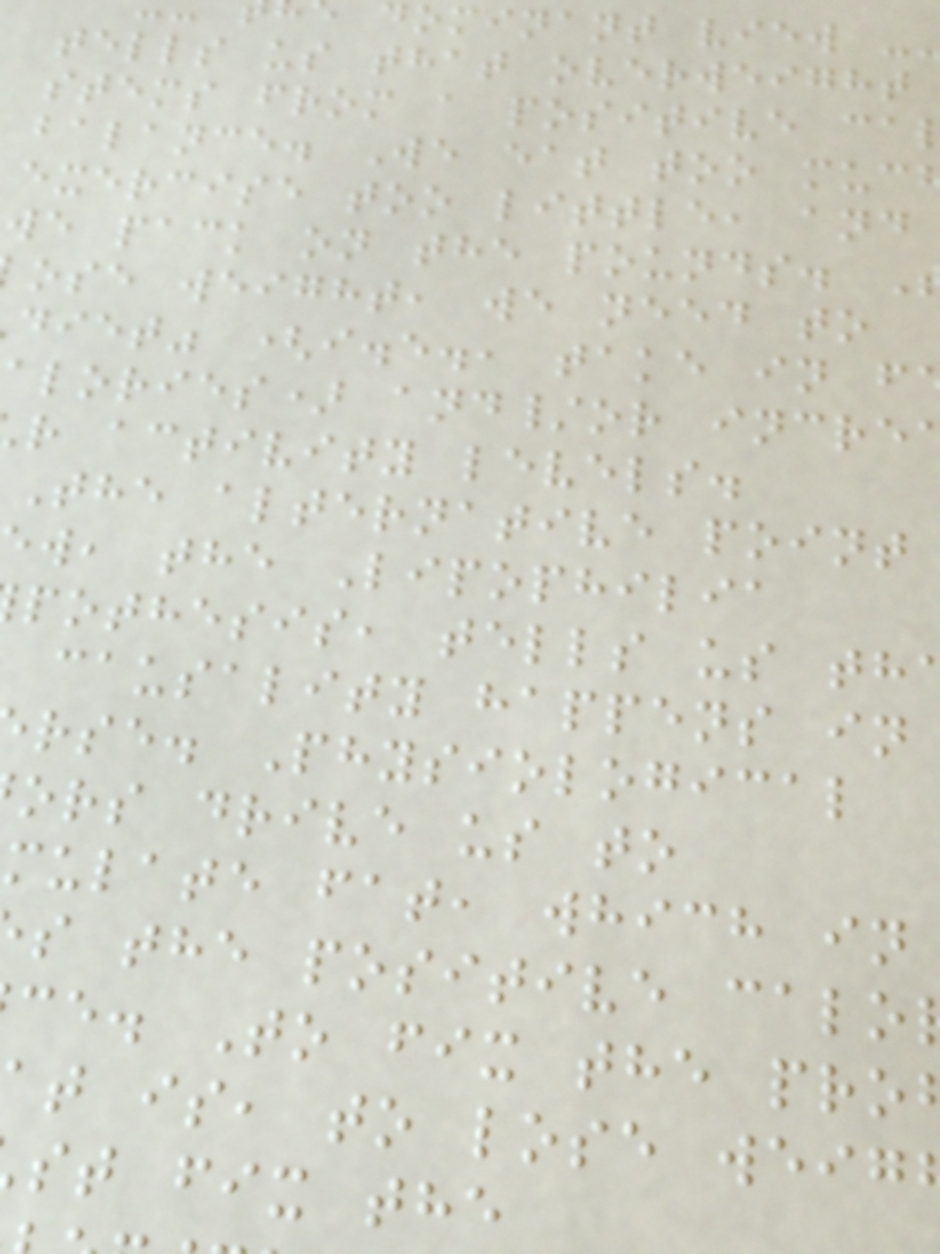dominant view -
tells us that overweight
stems from a positive ca
balance. We eat too muc
exercise too little, and
we pack on the pounds.
ose weight, we need to
diet" (i.e., take in f
alories) and/or incre
r activity levels.
The alternative point
w, the Lipophilia
pothesis, tells us th
causality happens in
rse. Physiological
ors drive us to
mulate fat, which in
s the positive calo
ce. To fix the pro
t is, to lose weig
st fix the
